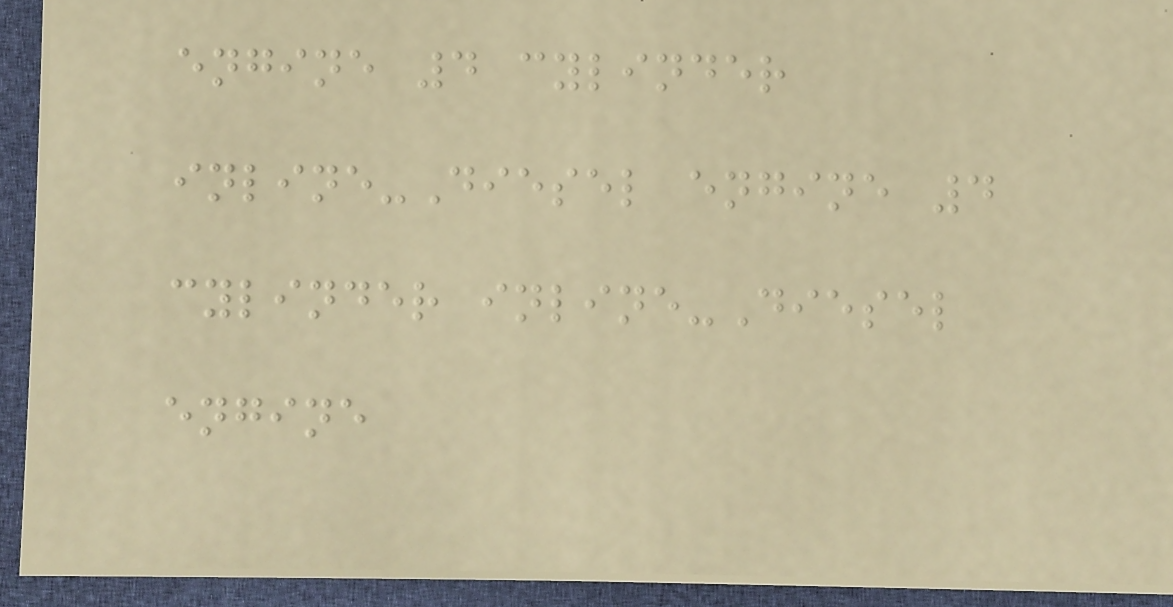engine 4 cylinder
inline-Diesel engine 4
cylinder inline-Diesel
engine
